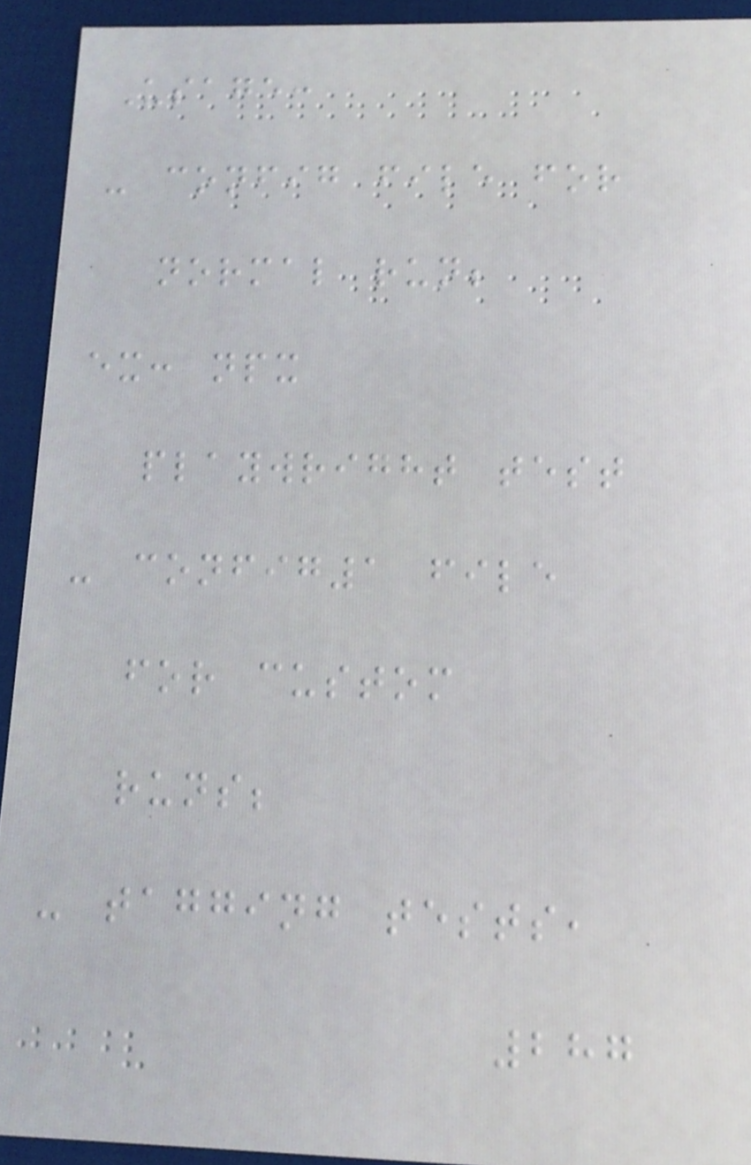Usage:
- config file for
normal run;
ex: npx
playwright test
- config1 file
for custom
runs;
- tagging tests,
287
